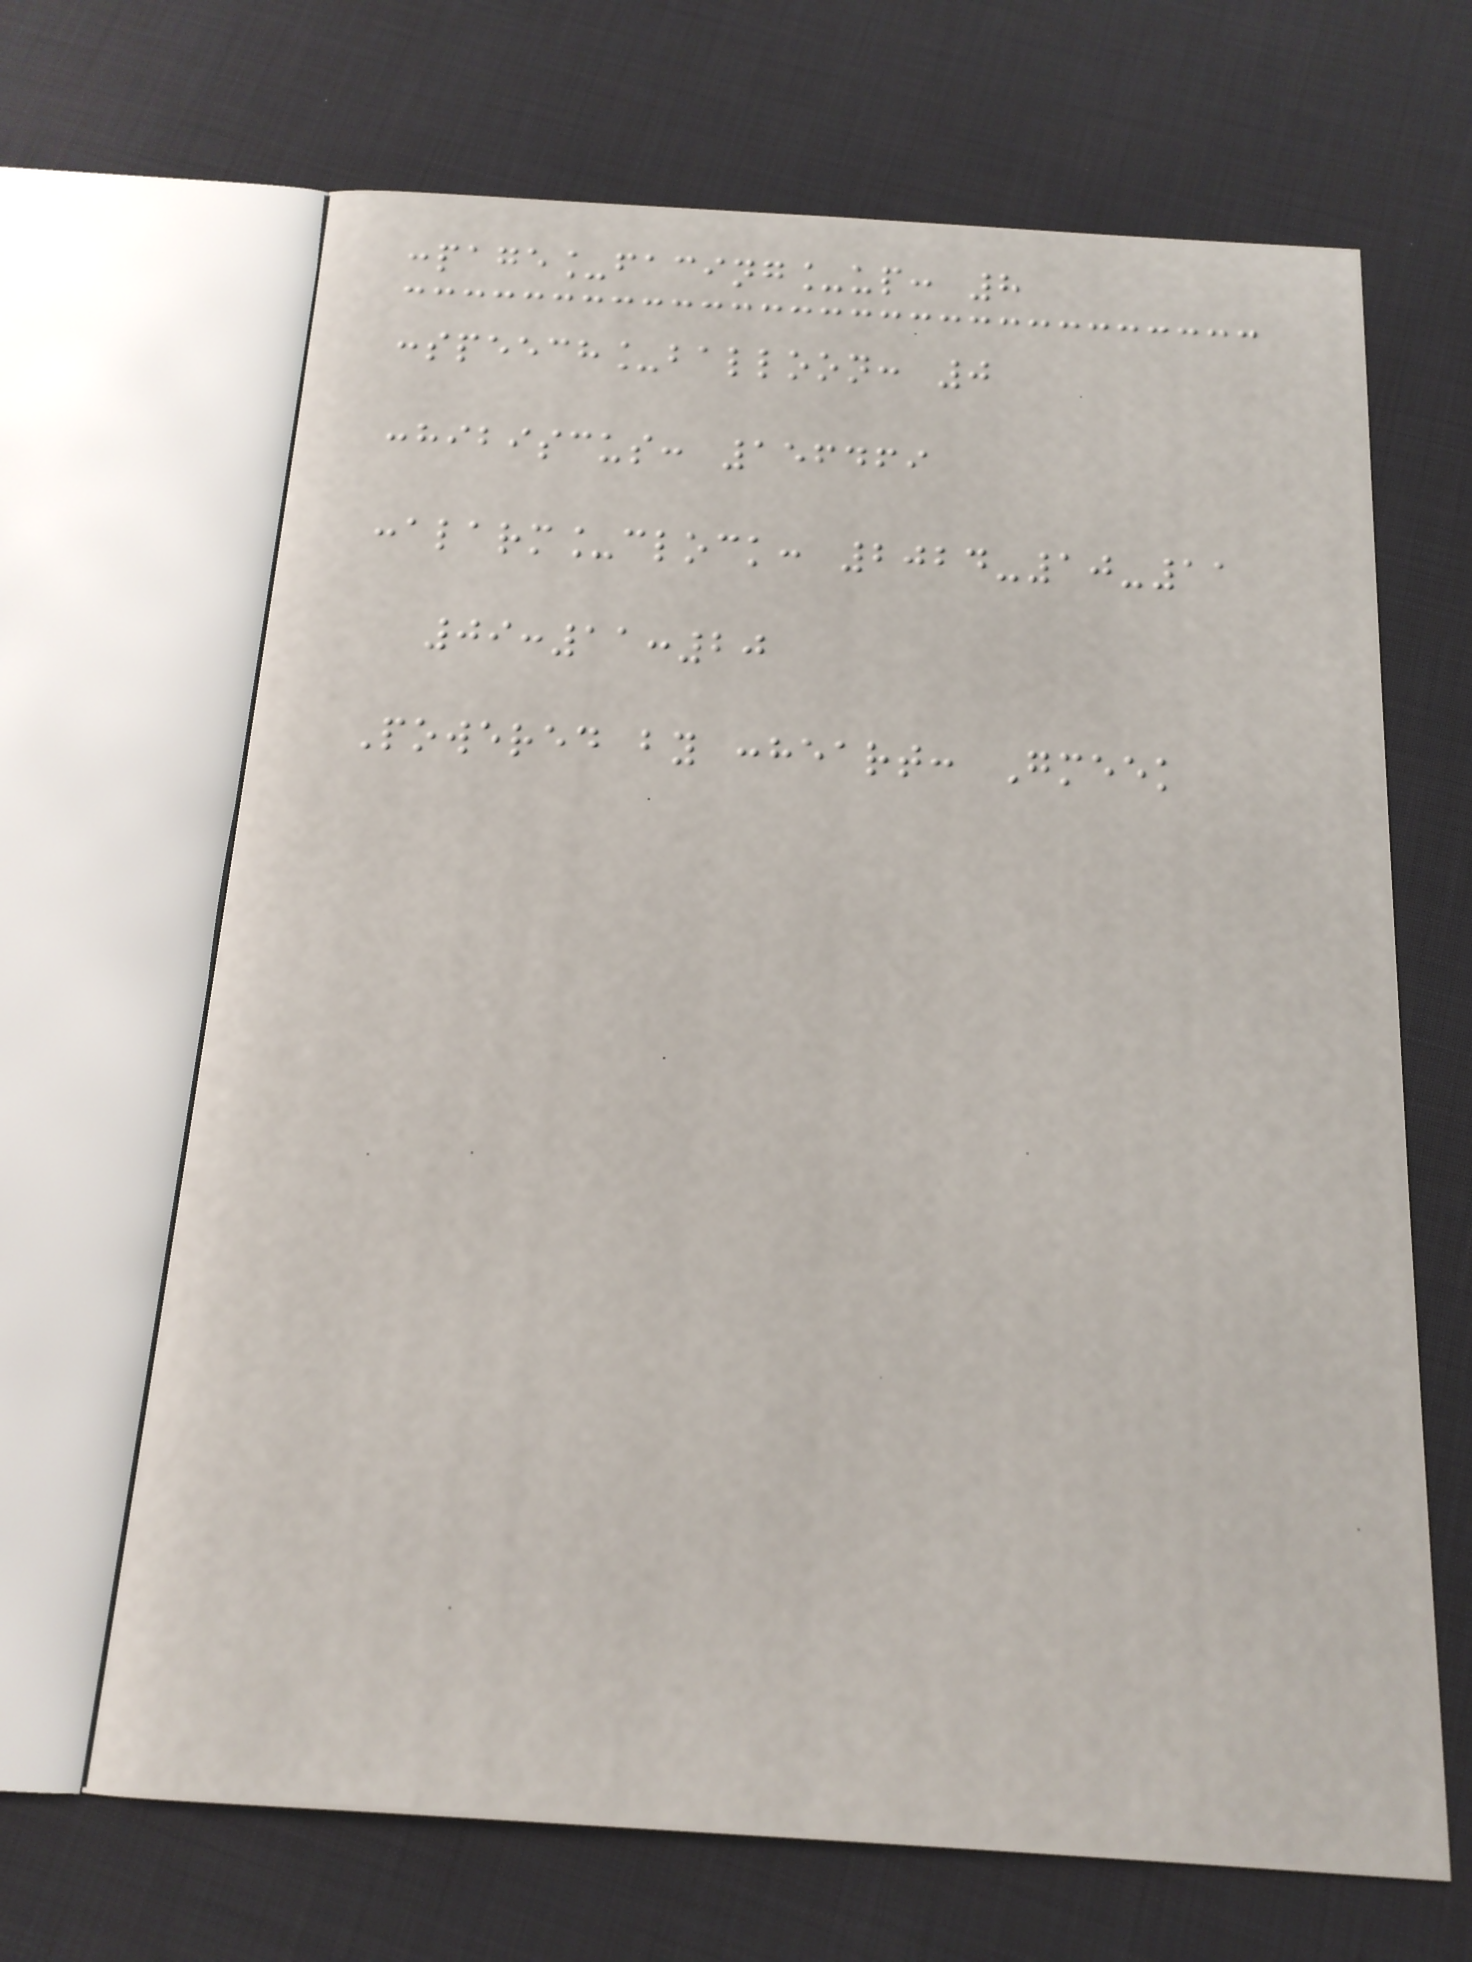:page_facing_up: 8
:speech_balloon: 0
:hibiscus: 156469
:alarm_clock: 2024-10-11
09:11:20
Powered by :heart: Gmeek
